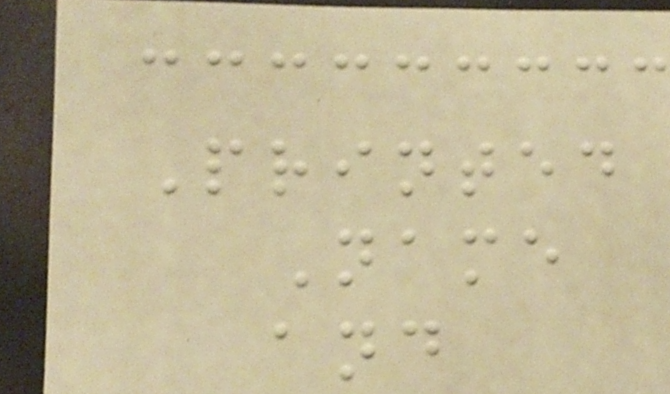Printed
Name
and
